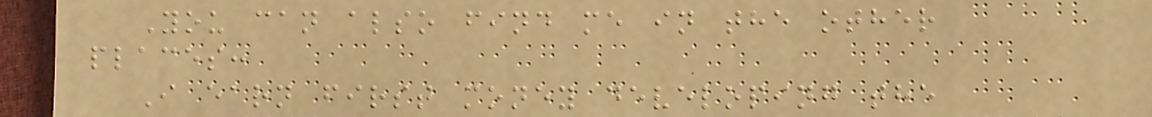You can also find me in the other
places:
I earn first money developing the
